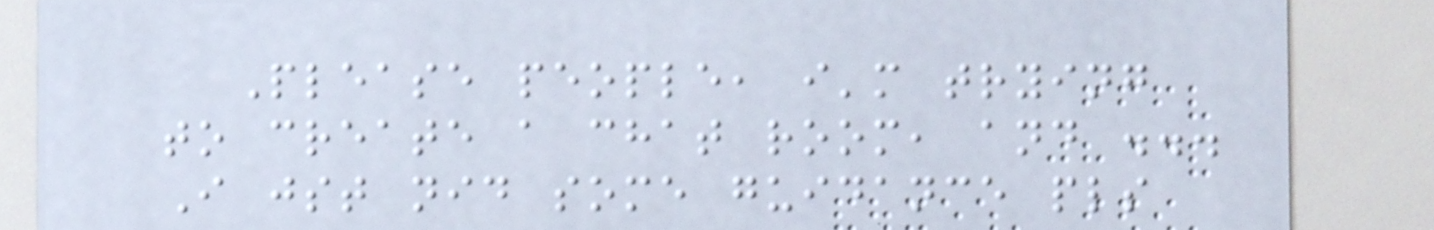Please people, i'm trying
to create a chat room, and ...
I jst nid some guidance pls
